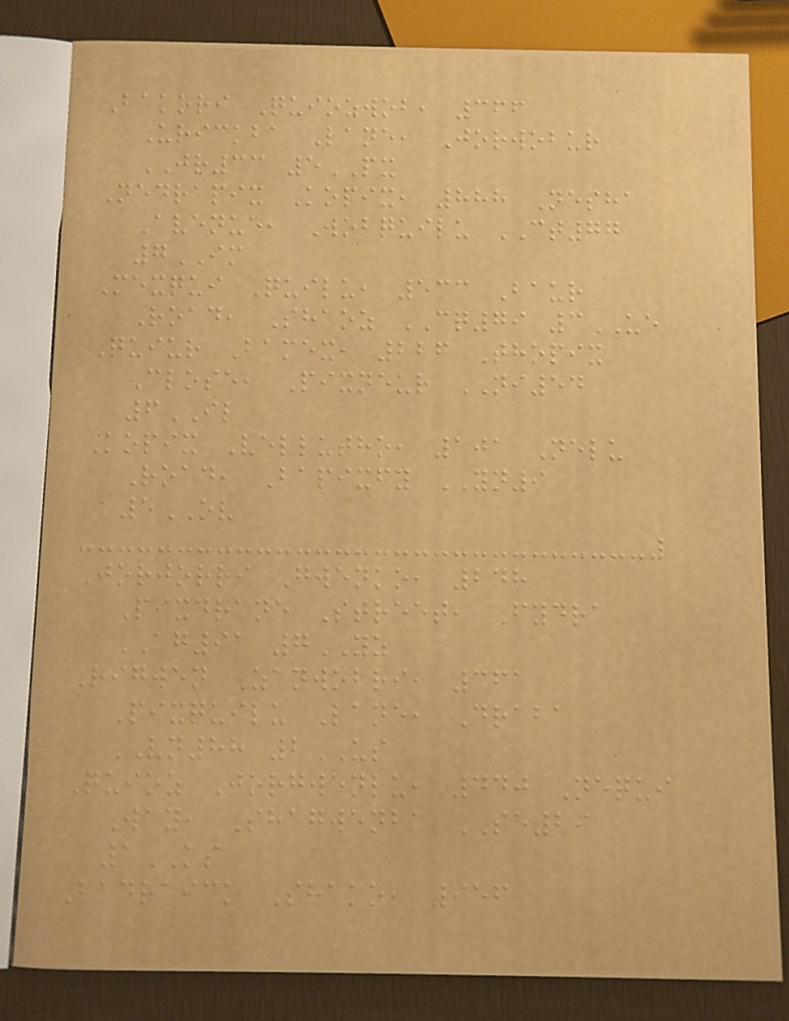Bakori Quiozwob, 366
Urickba Lane, Jorwobur
JR33 5PX
Nedrapix Kopix, 888 Nesha
Avenue, Wobquilu CT77
7IM
Mexqui Quilu, 533 Baur
Road, Shaoz CQ79 3UE
Quiur Bamex, 226 Thopix
Close, Pixneur NI54
6IL
Kopix Vellutho, 101 Nelu
Road, Bapixfy YN9
5OV
Jorjorri Gwenko, 248
Pixdrane Street, Fydra
AG91 7YZ
Rigwen Zanwobri, 361
Pixquilu Lane, Draba
VN88 2US
Quioz Jorgwenlu, 440 Nequi
Way, Shagwenba SE29
1KS
Badraick Shako, 956
